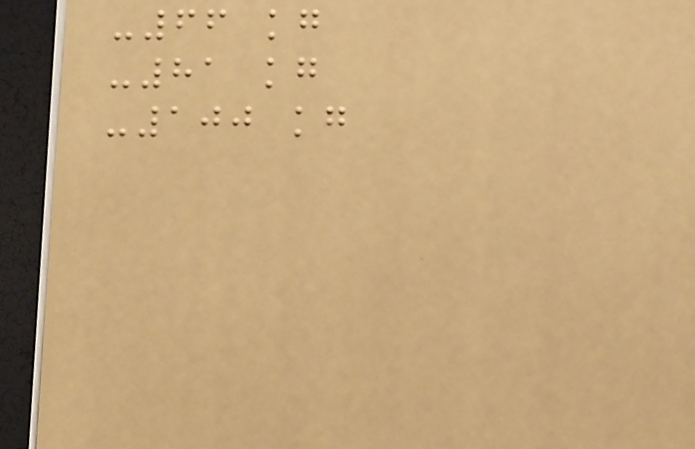-66 kg
-81 kg
-100 kg
